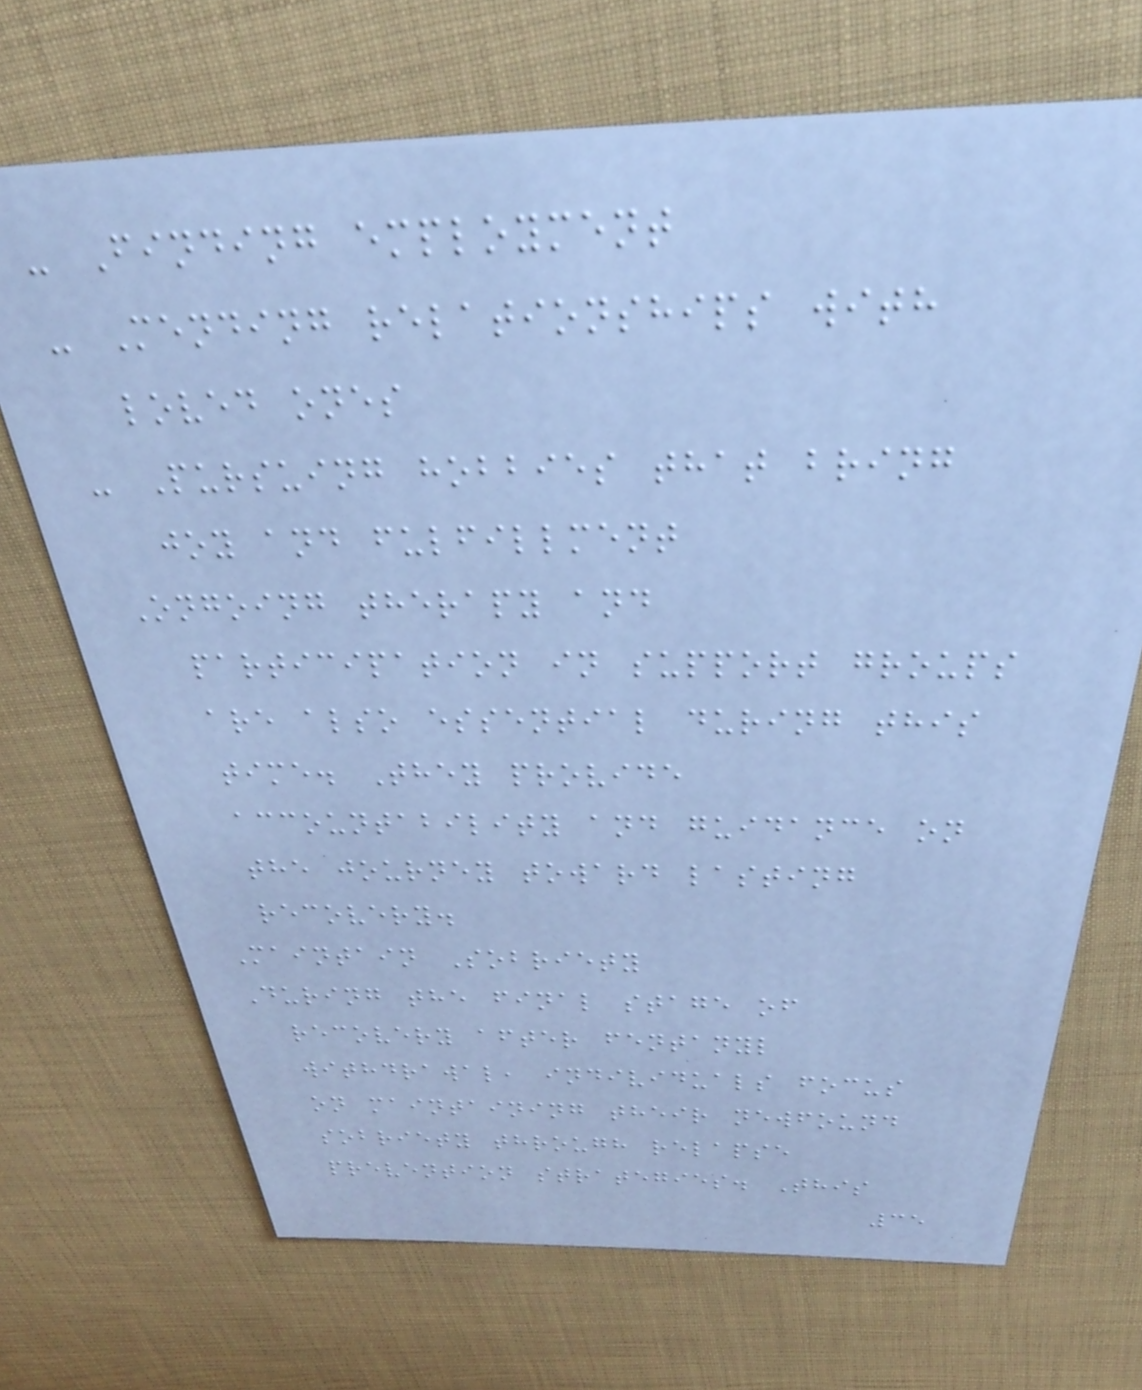- Finding employment
- Mending relationships with
loved ones
- Pursuing hobbies that bring
joy and fulfillment
Ongoing therapy and
participation in support groups
are also essential during this
time. They provide
accountability and guidance on
the journey toward lasting
recovery.
Maintain Sobriety
During the final stage of
recovery after fentanyl
withdrawal, individuals focus
on maintaining their newfound
sobriety through relapse
prevention strategies. This
35
